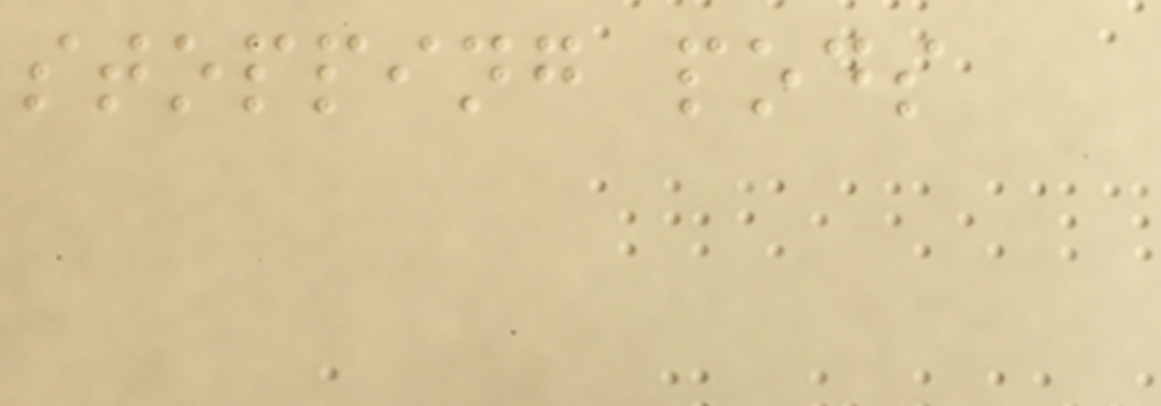stopping pods
